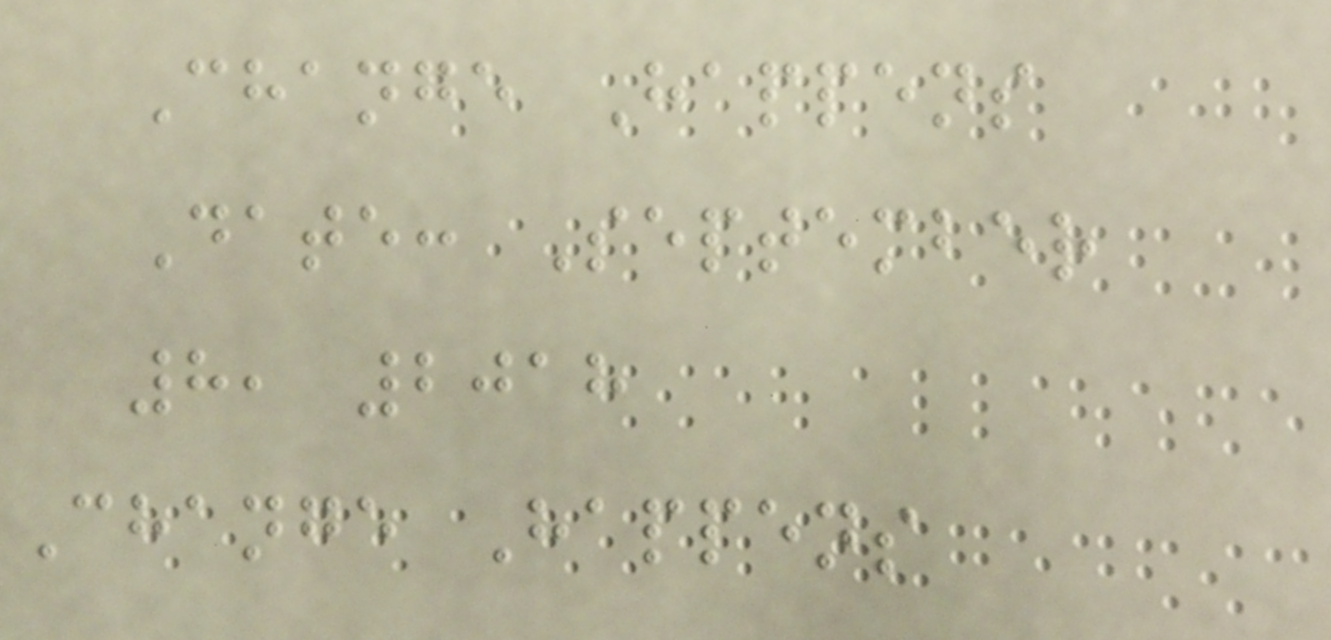Change Happens
Date: September
8, 2018
Change Happens
